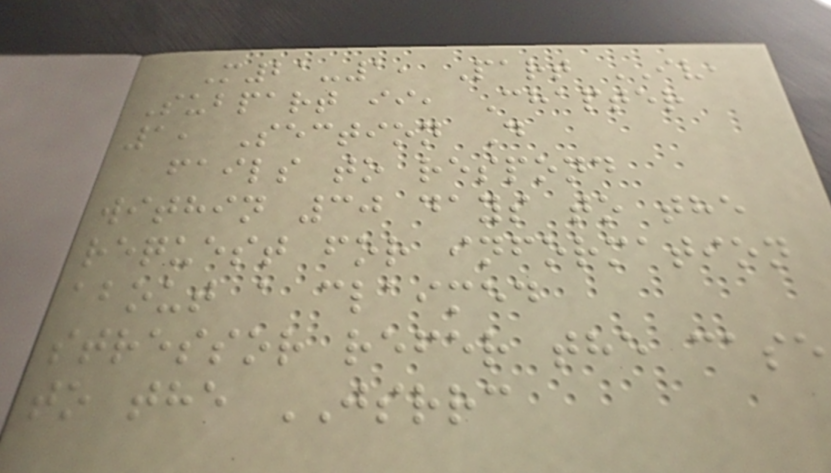M21-1, Part IV,
Subpart ii, Chapter
1, Section D
fails to respond
within 30 days to the
request for information
about a claimed
stressor refer the case
to the JSRRC
